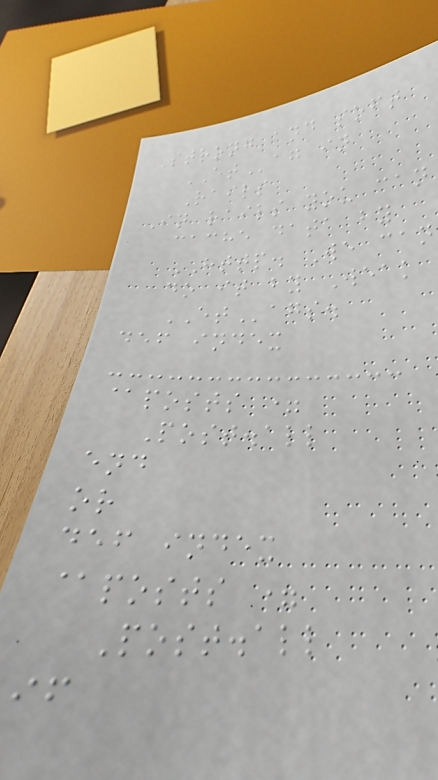Strong and soft
ETag in
Rails
In rails you can
cache data by
HTTP. We can
do it by Weak
ETags.
def index
@posts =
Post.all
end
or
def index
@posts =
Post.all
if
